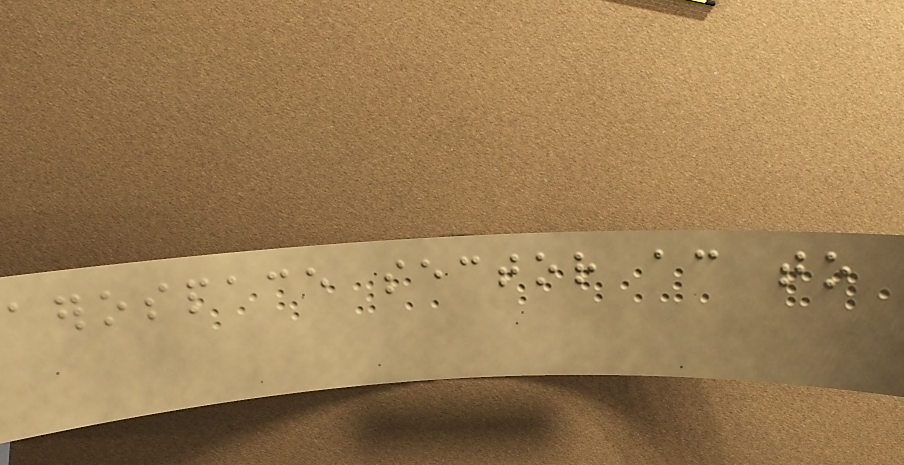aerospace sector according to
